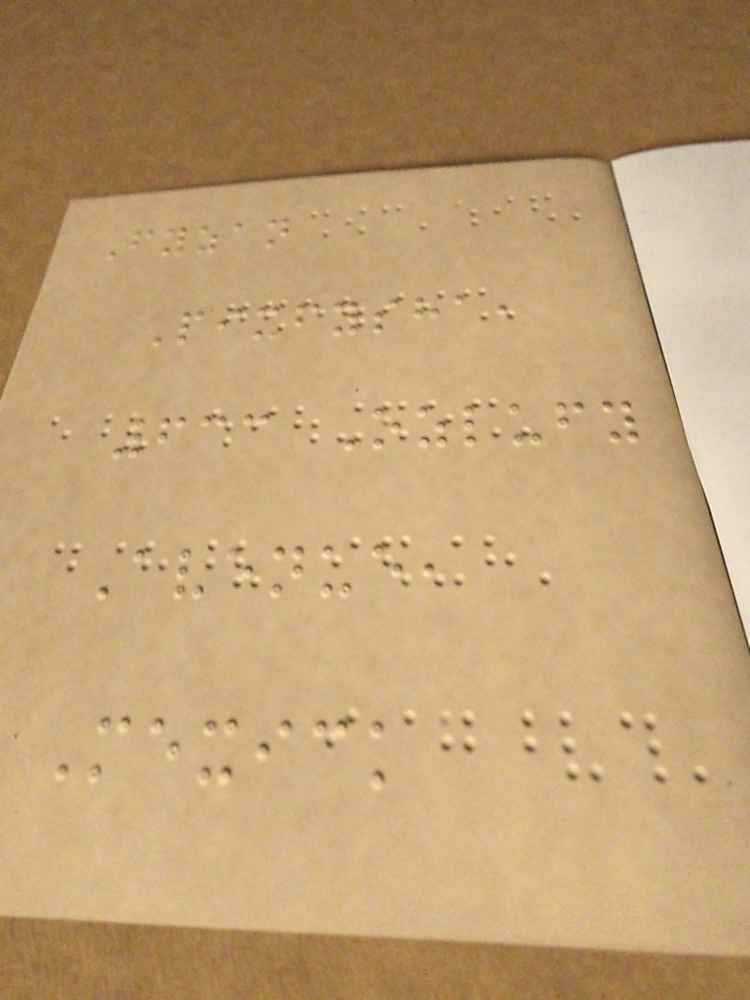Fyzan
Pixfysha,
633 Ozlufy
Avenue,
Mexick
